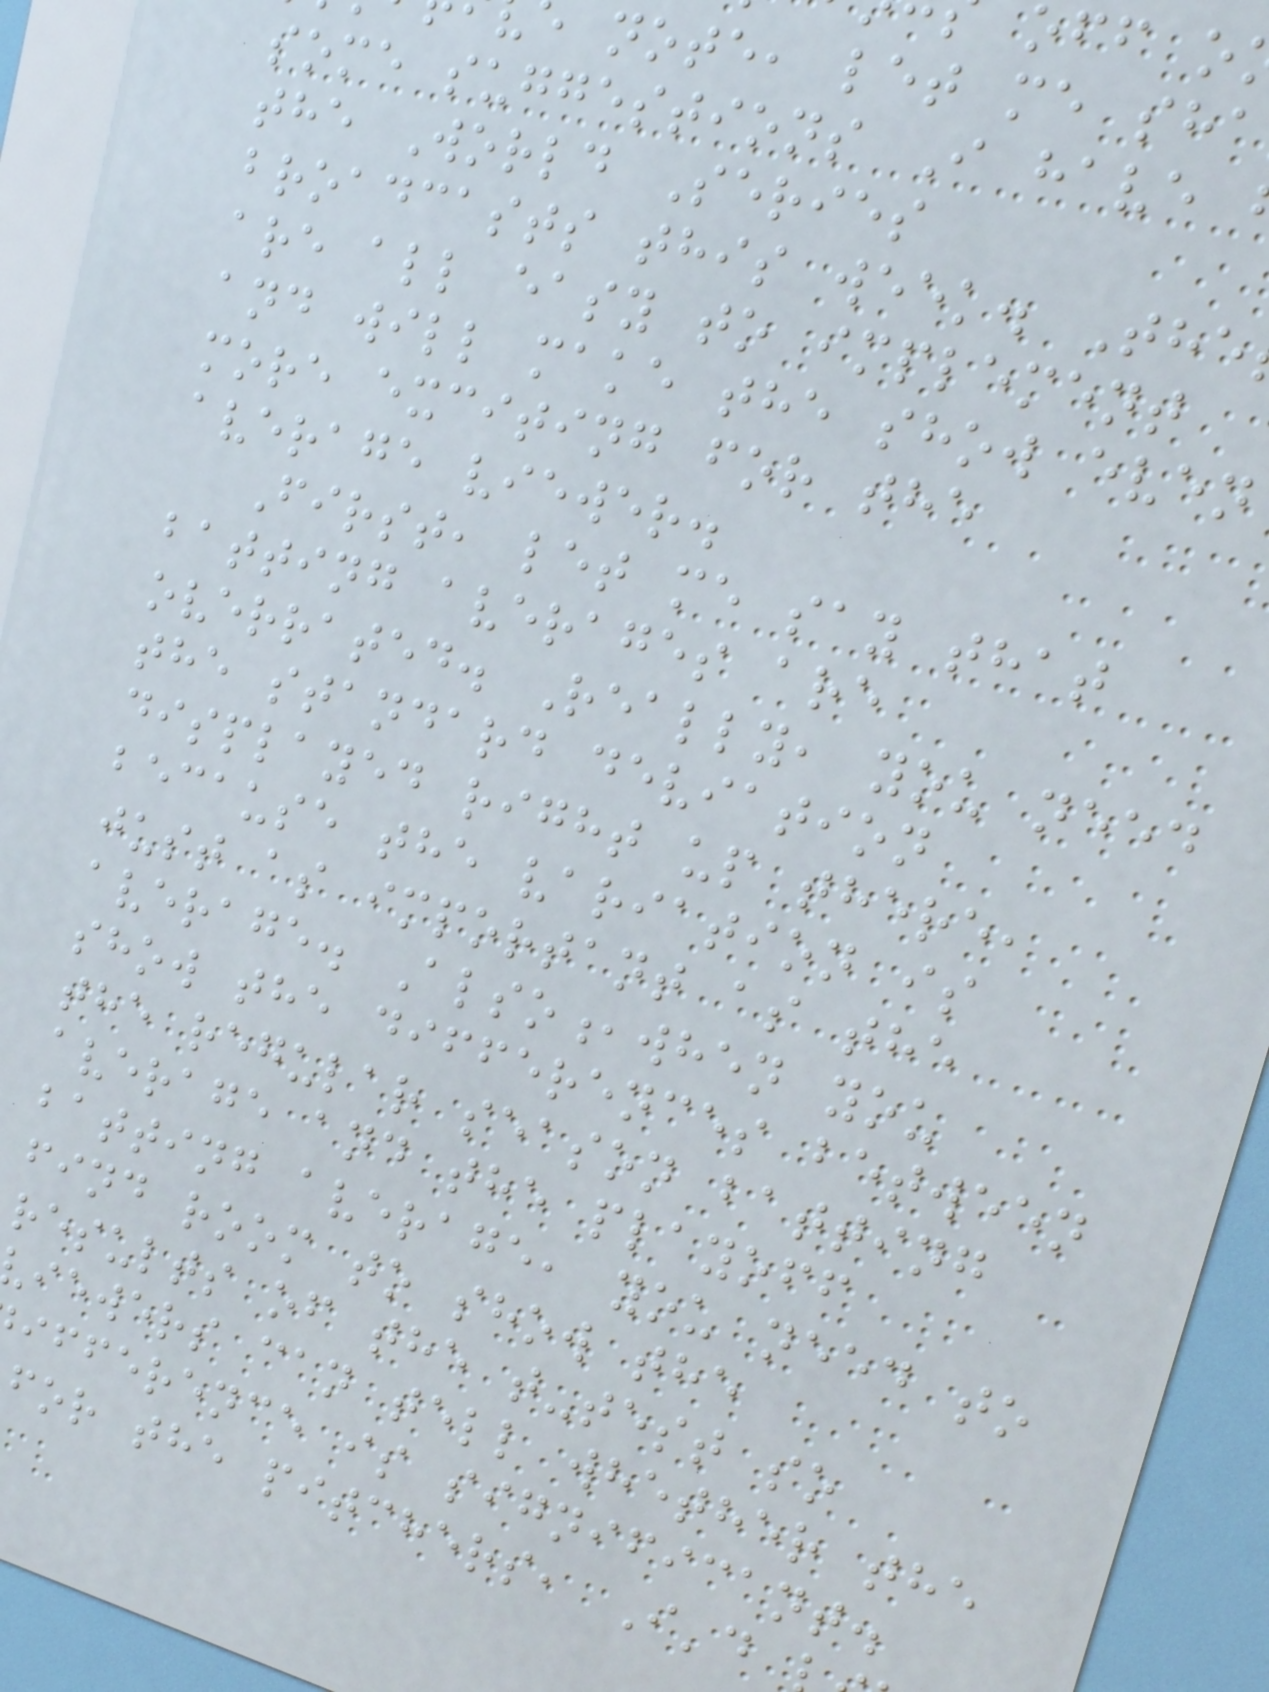note, let me sha
some suggestions I have
the World Series
broadcasts this week. The
are all easy to implement
and will make the show even
more exciting for the
average viewer.
First, let me say that
batting averages are
overrated. Really, you need
the standard deviation
displayed right up there,
because the variation is
just as important as the
average. Also,when you
show the differences between
the regular season batting
average and the playoff
batting average, you need to
find room to show the
results of the t-test so
iewers can tell whether the
ifference is significant.
for the pitchers, I'd
